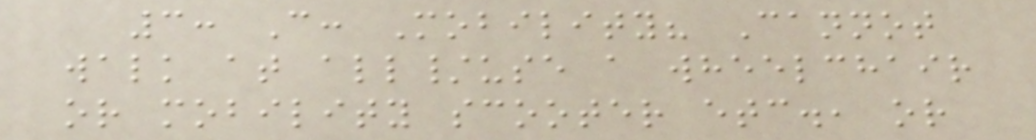3: C: Mobility? Cannot
walk at all/use a wheelchair
or mobility scooter etc., or
